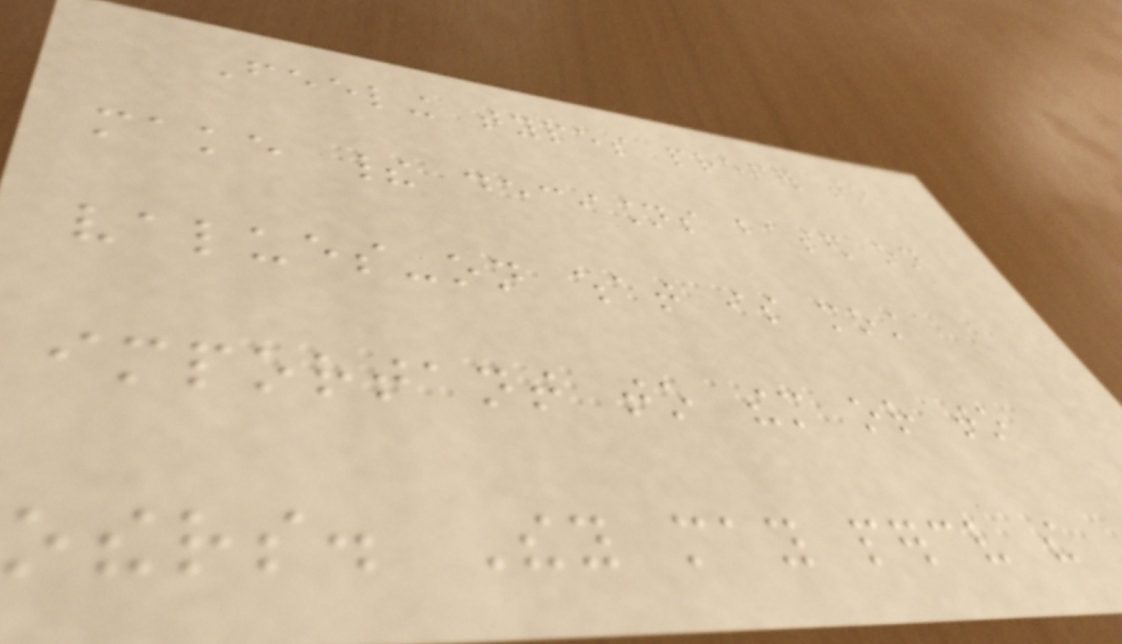Feeling types prefer to
make their decisions based on
values-on what is most
important to them or to
others. They may perceive the
